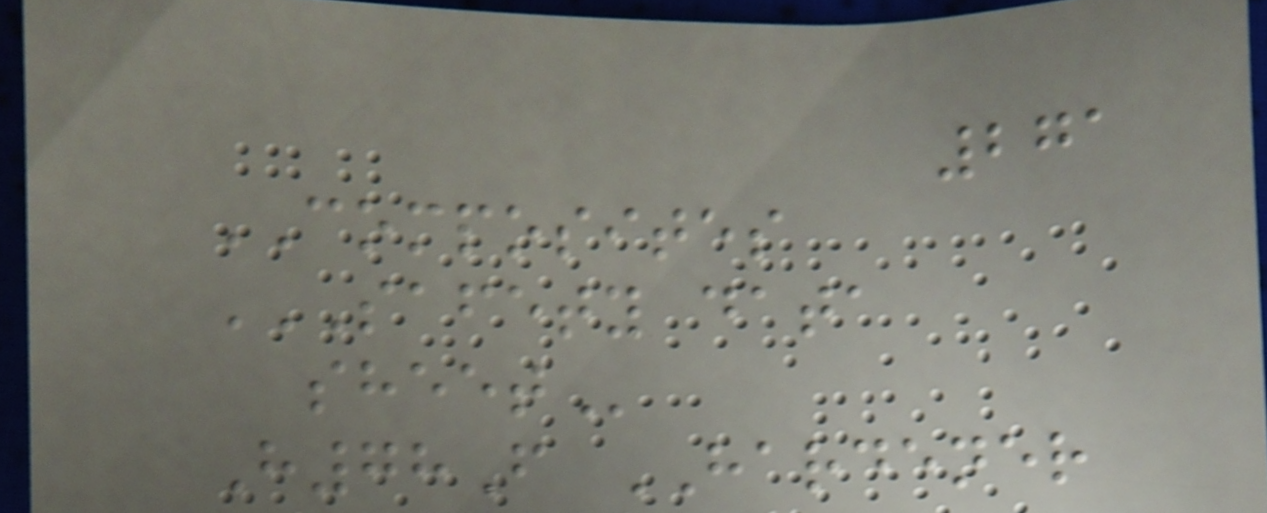271
COMPOSITES
SAFETY DATA
SHEET
H78F HARDENER
